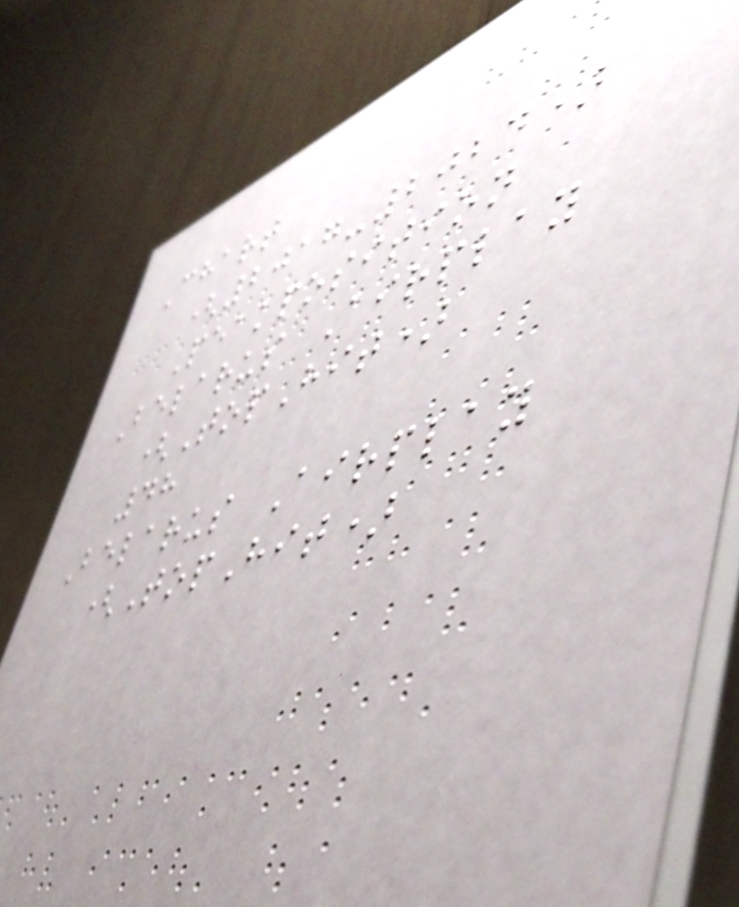Chart
(2017-2024)
Peakposition
Belarus Airplay
(TopHit)
48
Belarus Airplay
(TopHit)
